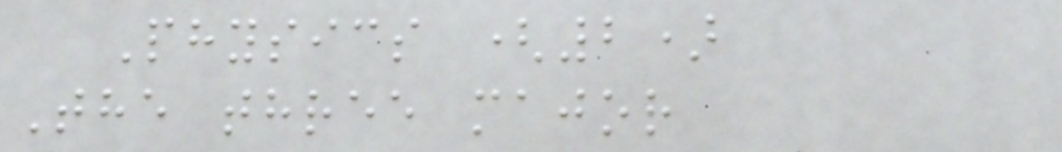Physics (2)
The three major
